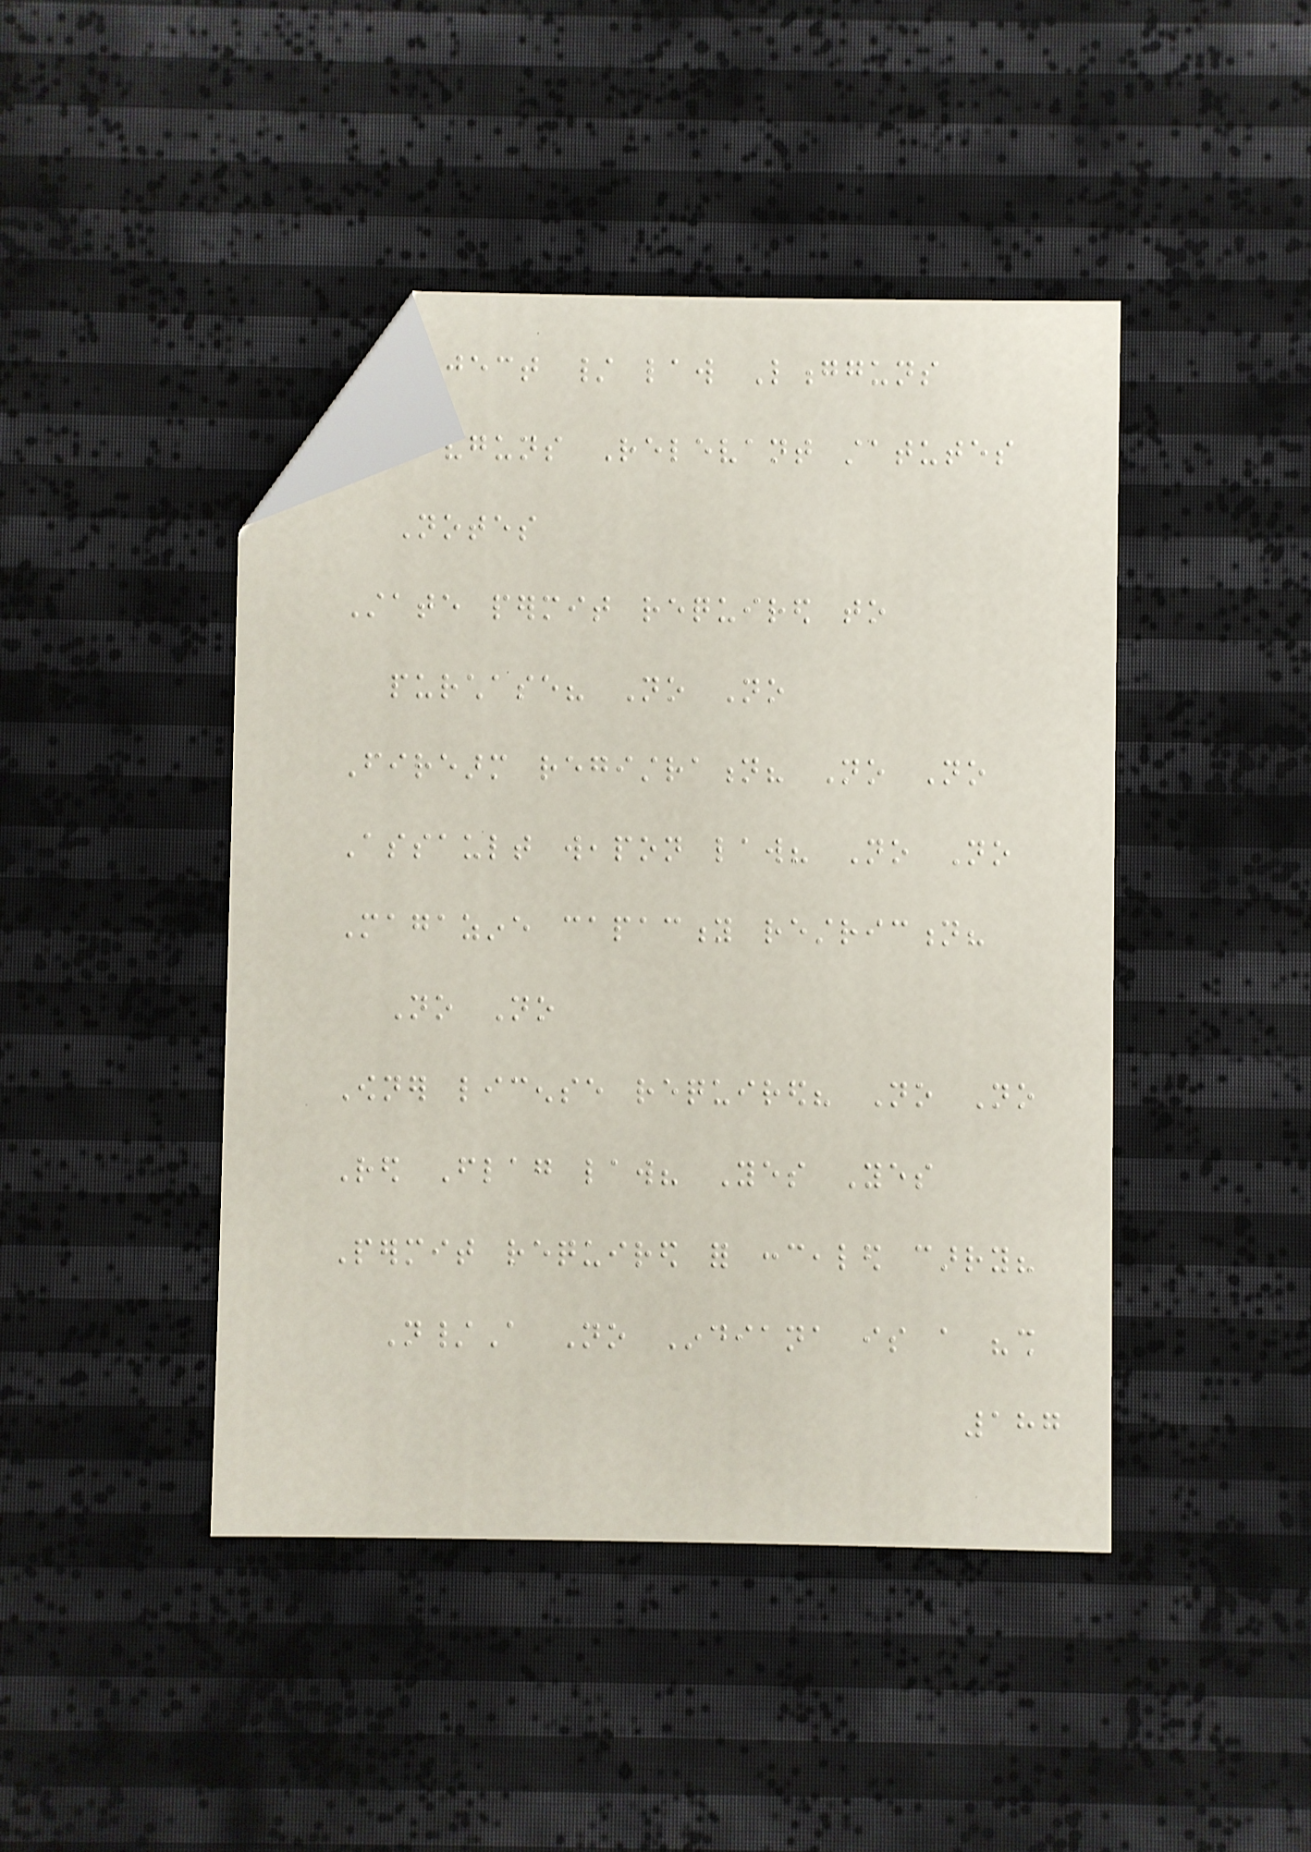Subject / law Longguns
Handguns Relevant statutes
Notes
State permit required to
purchase? No No
Firearm registration? No No
Assault weapon law? No No
Magazine capacity restriction?
No No
Owner license required? No No
Red Flag law? Yes Yes
Permit required for concealed carry?
N/A No Indiana is a "shall
187
